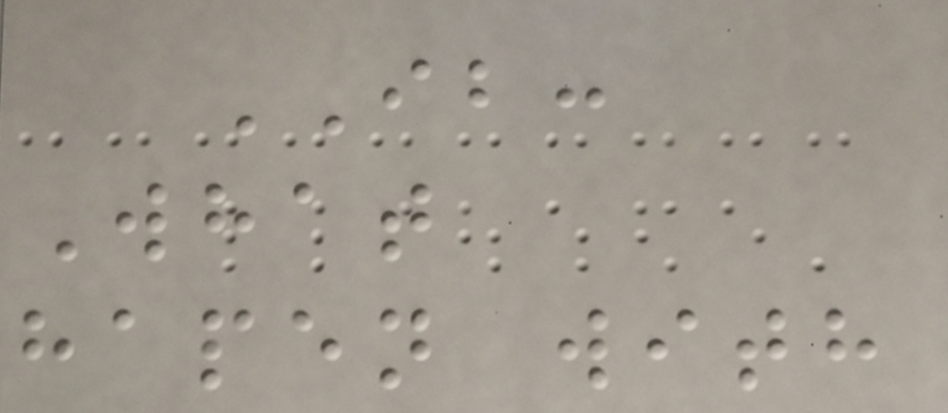IB:
What
hapen with
